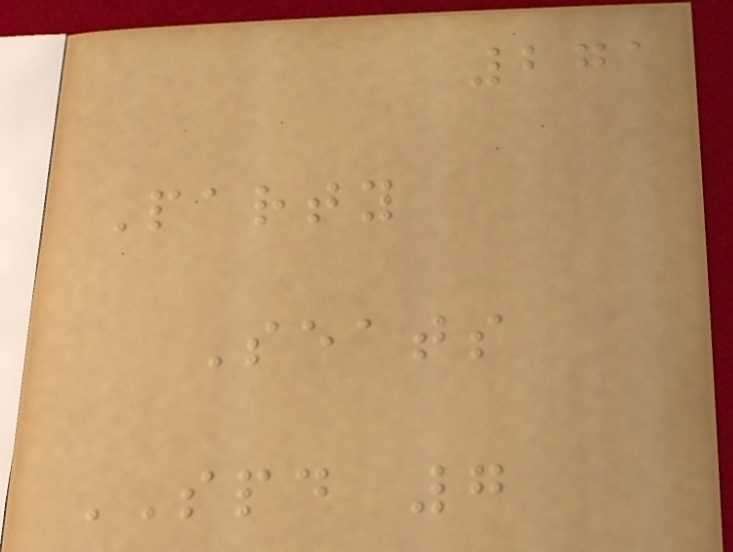271
Party
Seats
SPD 7
